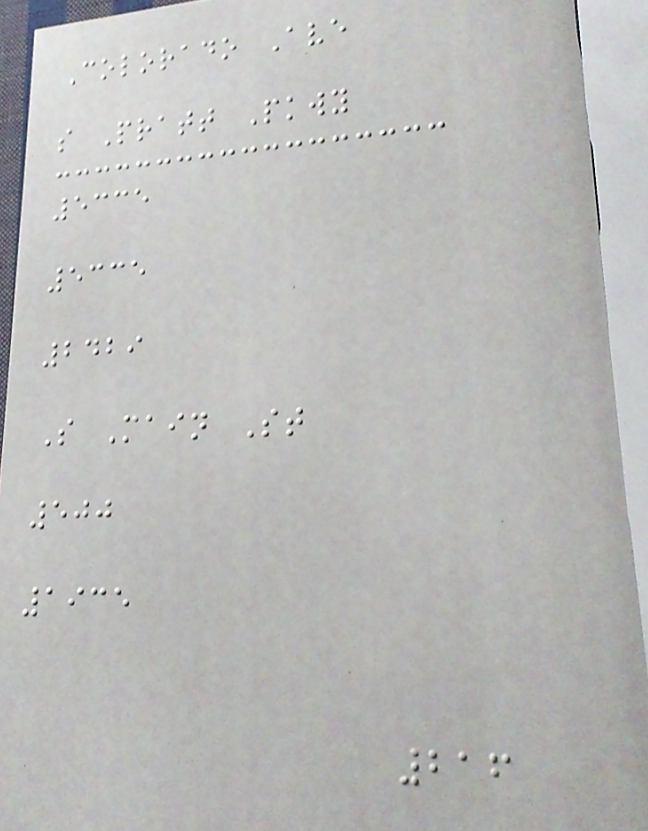Colorado Ave
s Pratt Pkwy
5335
5335
2429
S Main St
500
1935
216
